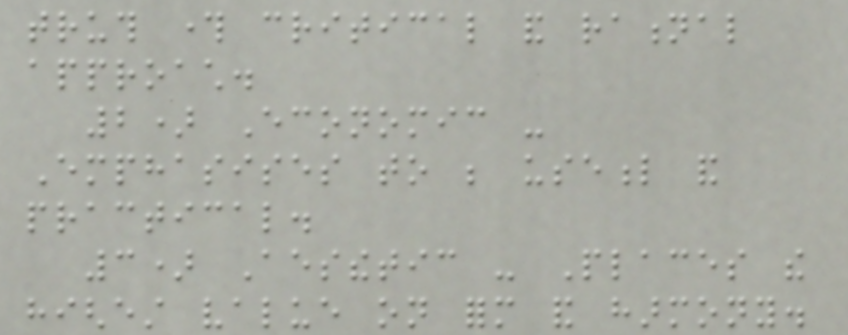truth through critical and rational
approach.
2) Economic -
Emphasises to be useful and
practical.
3) Aesthetic - Places the
highest value on form and harmony.
